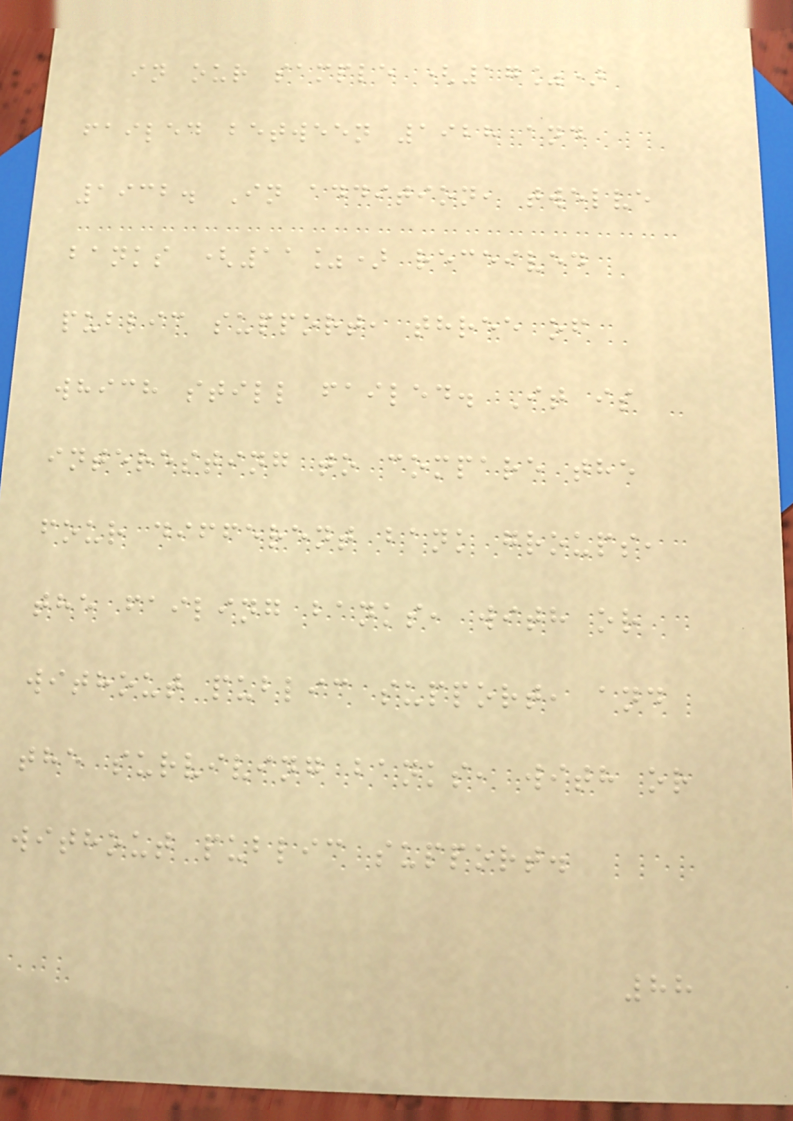in our sample (17%)
failed between 1928 and
1932. In addition, twelve
banks (11%) received
public support, three of
which still failed. It is
interesting to compare the
four different bank groups,
the failing banks, with or
without public support, and
the surviving banks, with or
without public support.
88
